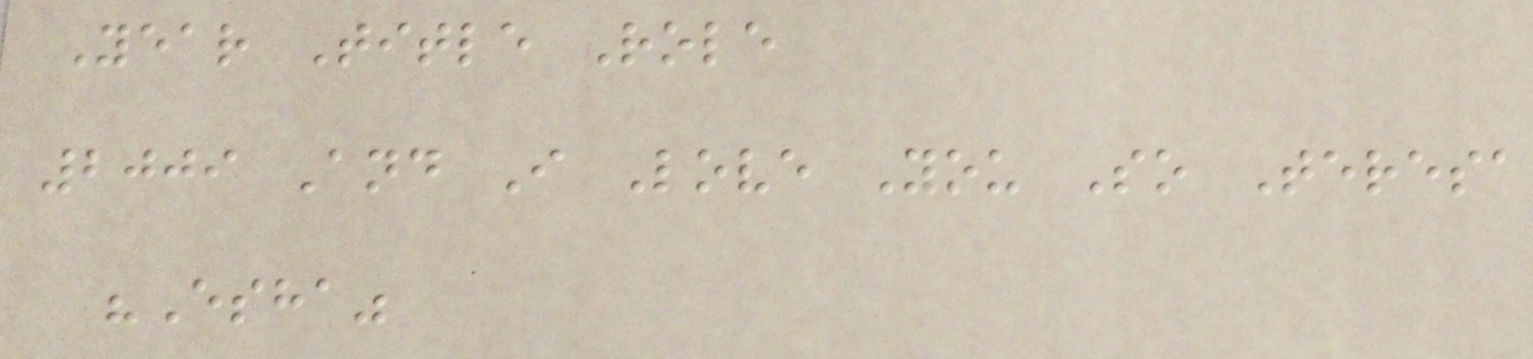Year Title Role
2009 And I Love You So Teresa
"Esha"
